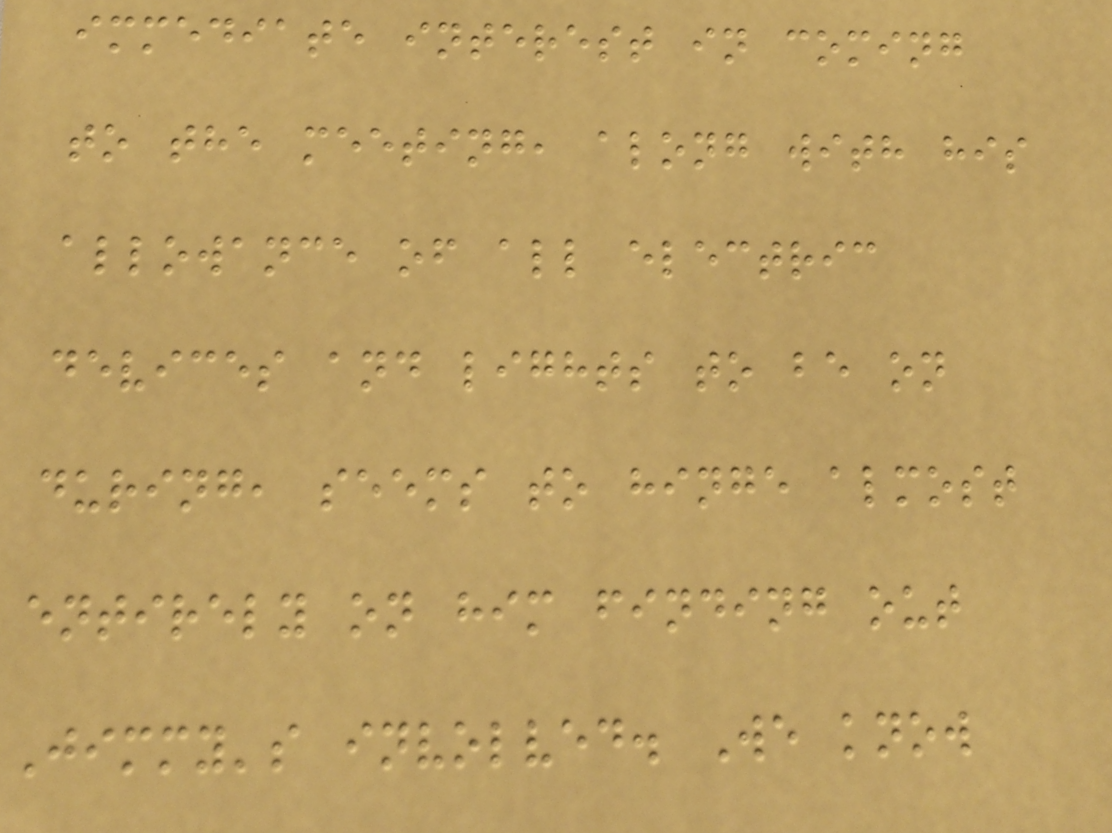immediate interest in coming
to the meeting, along with his
allowance of all electric
devices and lights to be on
during, seems to hinge almost
entirely on him finding out
Jimmy's involved. We know
